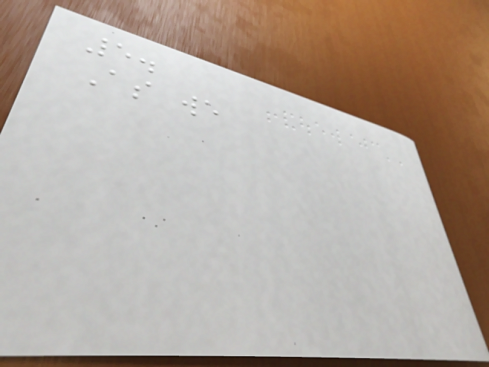5.
As we
